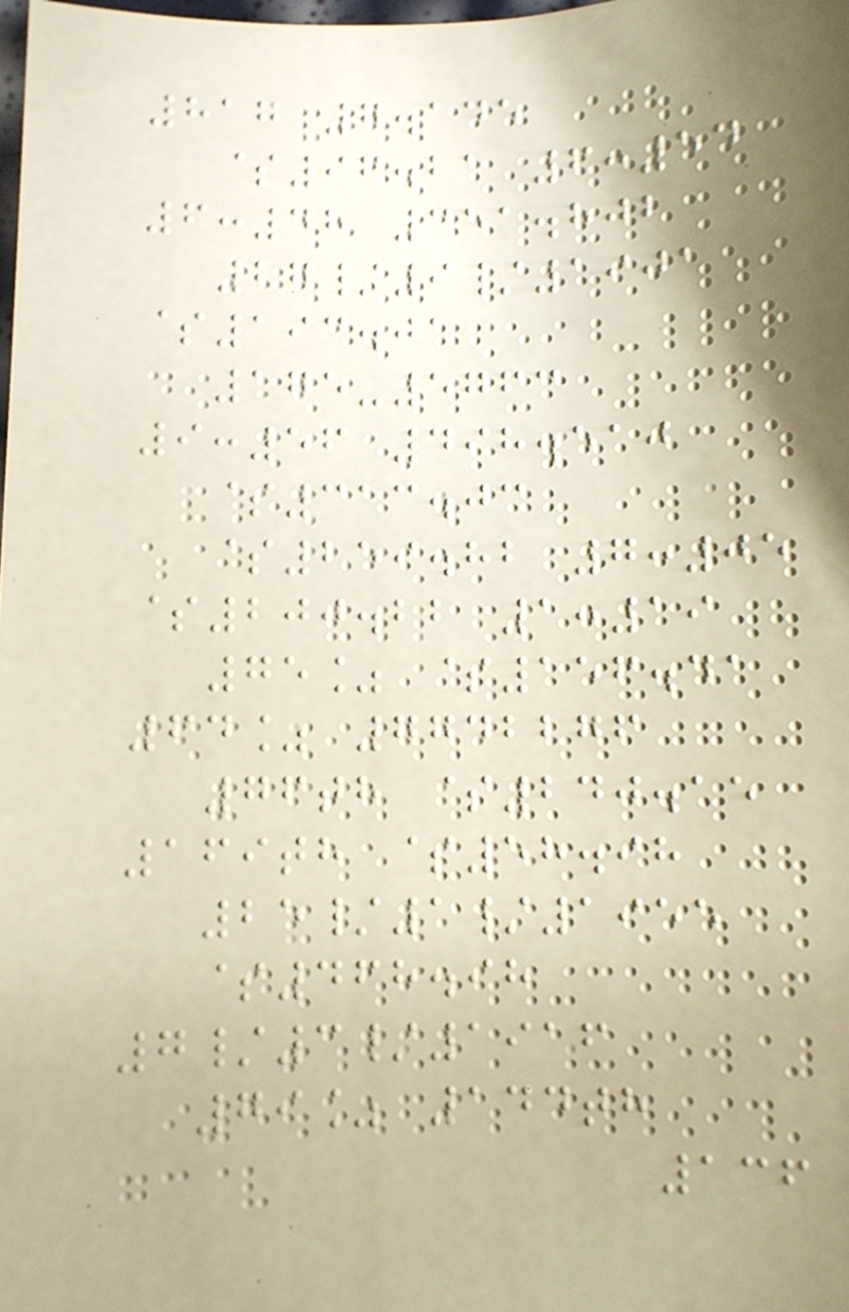817 7.145
$96.21 6:54
6:48 351.802
27/9/1901
$193.01
175-5763
9:56 498.510
$313.03
$259.82 7:05
$200.22 1:19
75% $156.41
64% 7742276
76th $240.15
169th $58.98
25/1/1955
$468.98
7/3/1916
79% 144th
136
